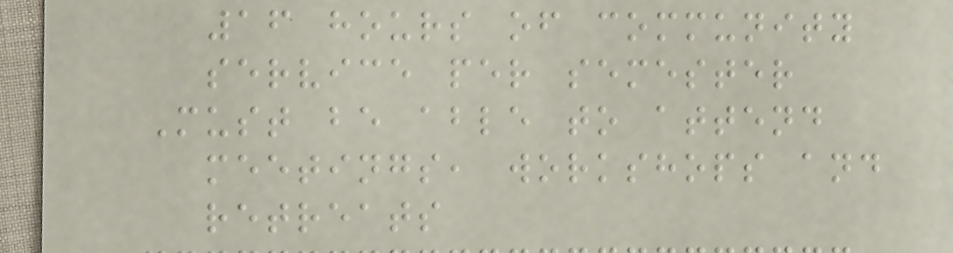16 hours of community
service per semester
Must be able to attend
meetings, workshops and
retreats
